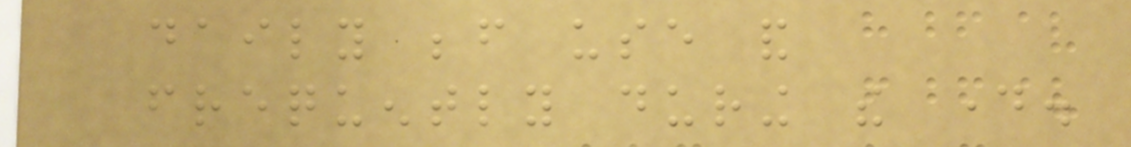daily before use and
frequently during the day.
